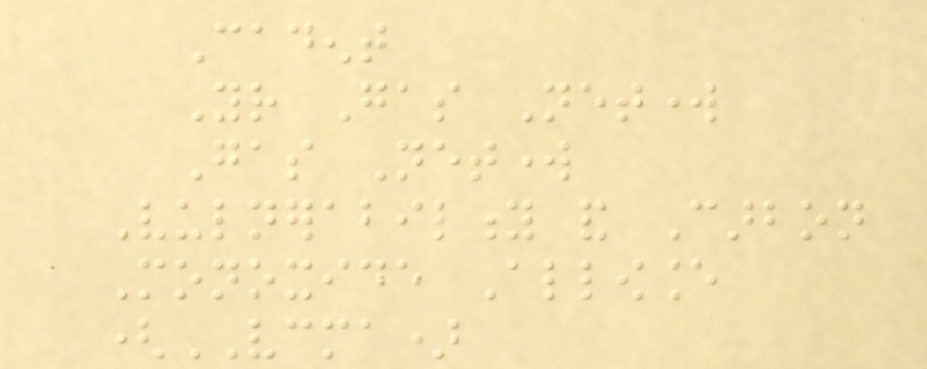Cadent
Your Gas Network
Gas Network
Vulnerability and Carbon
Monoxide Allowance
(VCMA)
